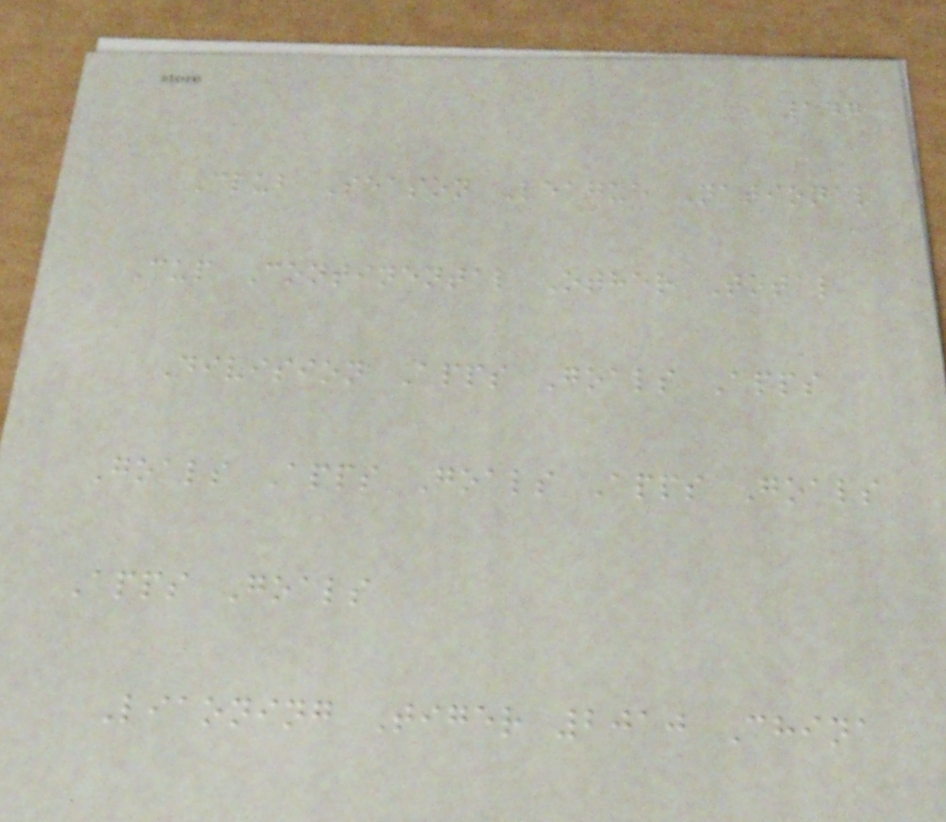147
Club Season League National
Cup Continental Other Total
Division Apps Goals Apps
Goals Apps Goals Apps Goals
Apps Goals
Liaoning Tiger 2010 China
